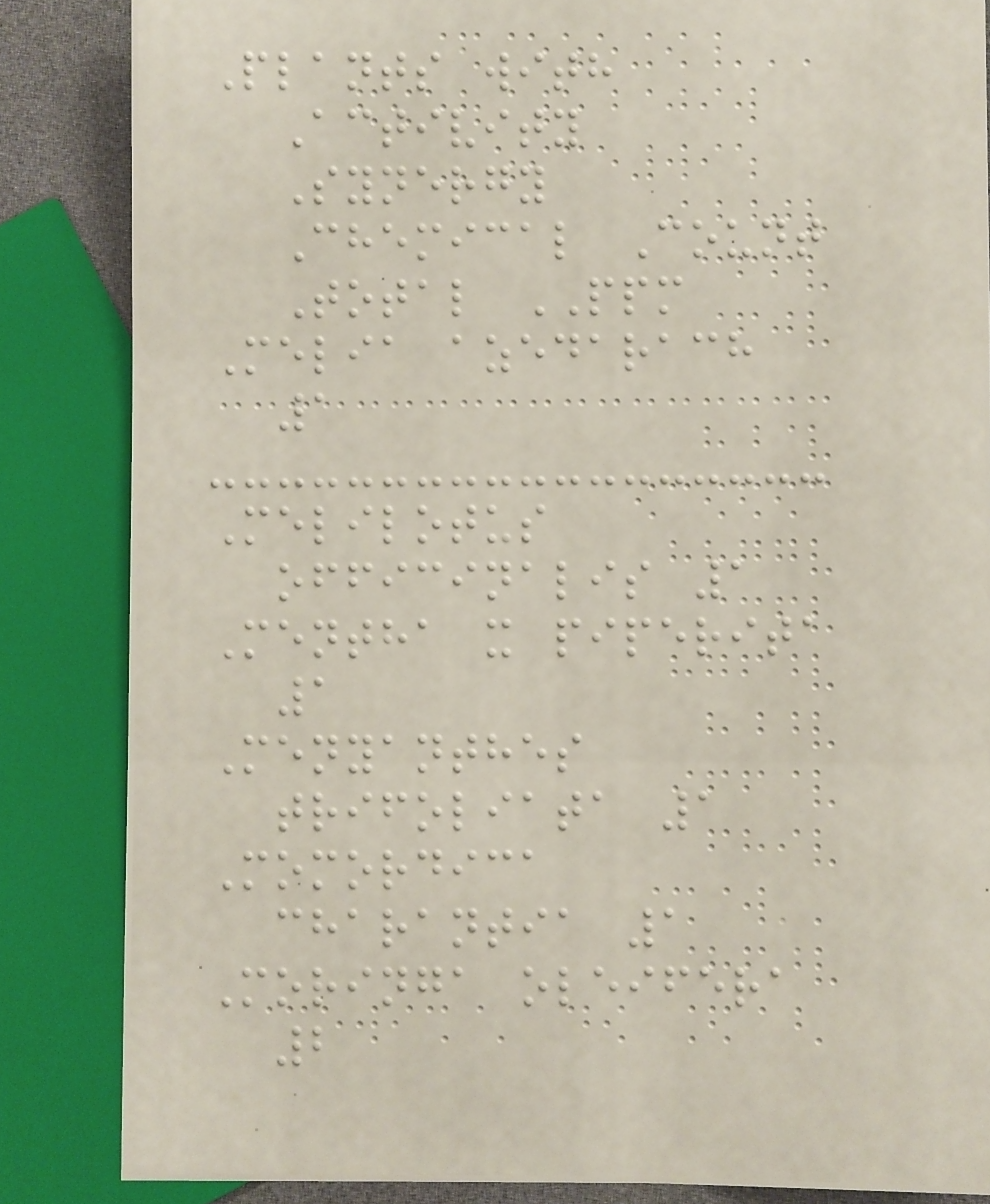Plants with
Activity
Synergy
Chemical Count
Total PPM
Melia azedarach
1
Melilotus
officinalis 1
Mentha x piperita
1
Menyanthes
trifoliata 1
Momordica
charantia 1
Moringa oleifera
2
